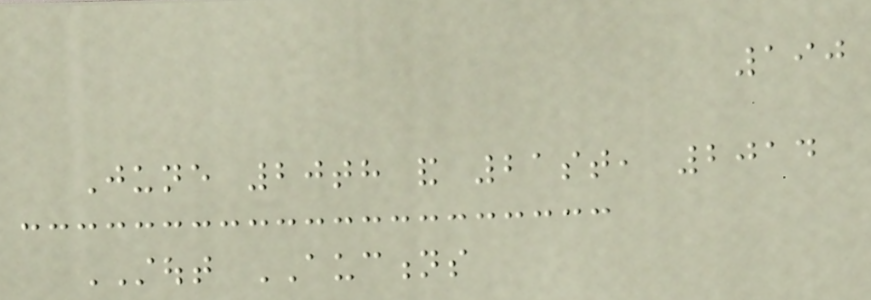190
June 20th and 21st, 2014
STOUT AUCTIONS
